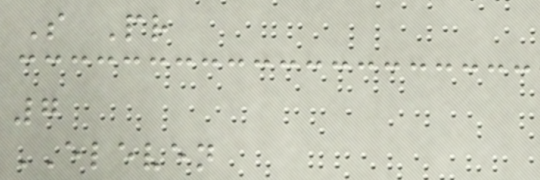S Pr
7
ELEVEN
